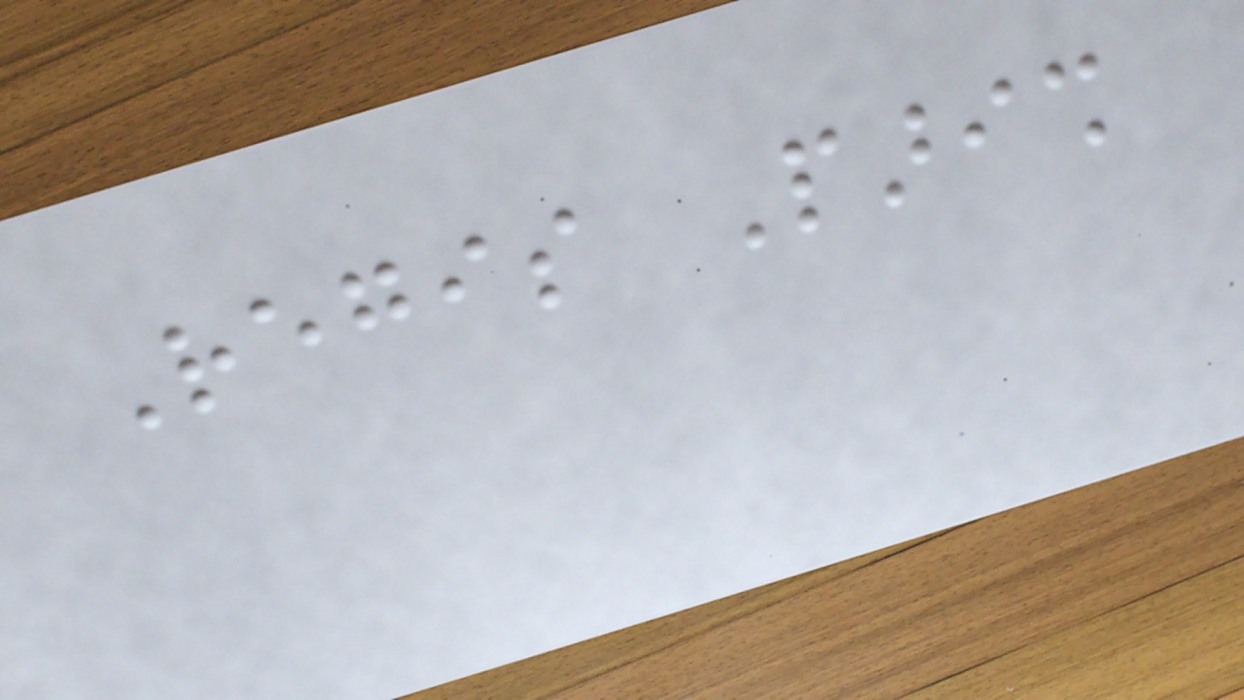Regis Parish
